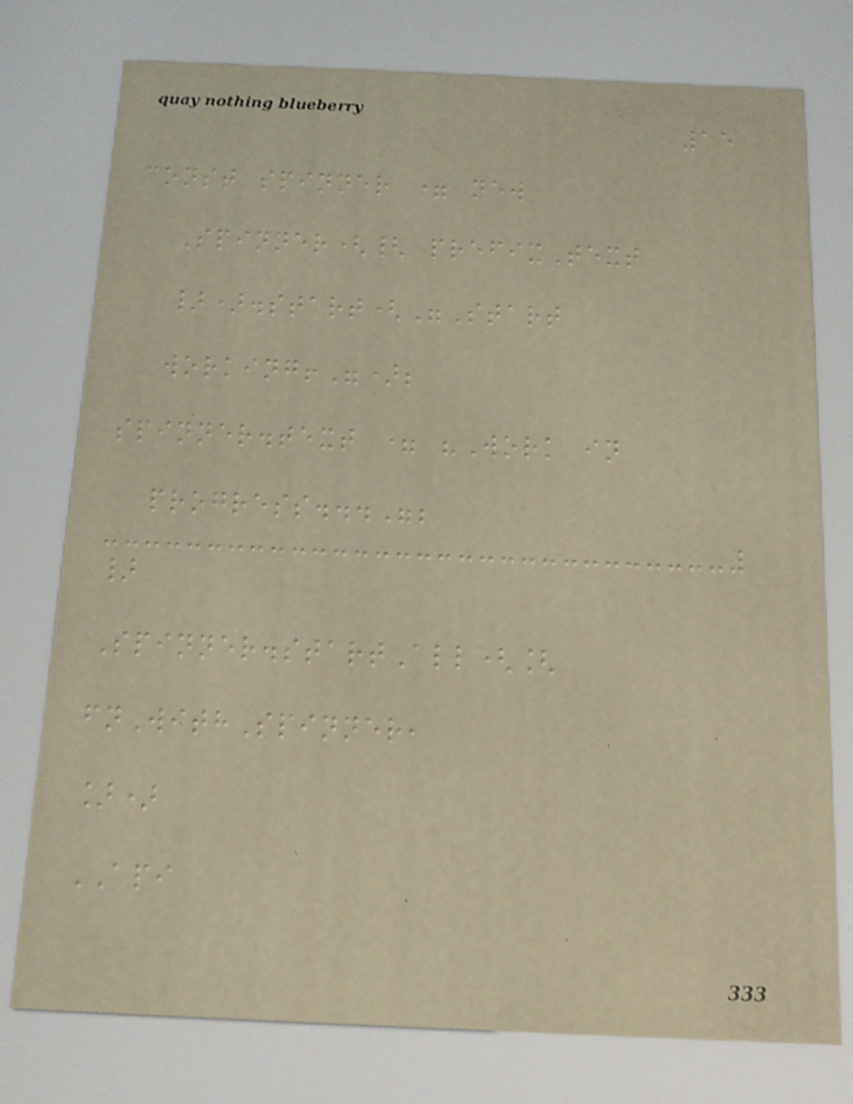15
const spinner = new
Spinner({ prefixText
}).start("Start
working!");
spinner.text = "Work in
progress...";
}
Spinner.startAll([
fnWithSpinner,
])
API
